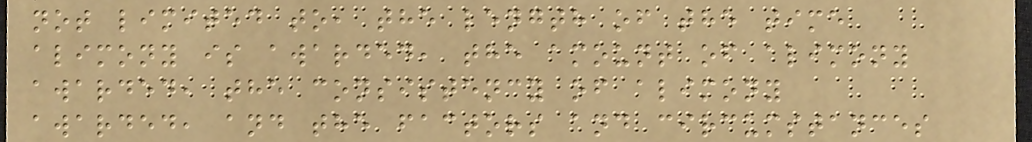not limited to, the length of the time
alimony is awarded, the amount of alimony
awarded, the consistency of alimony
awarded, and the factors and circumstances
